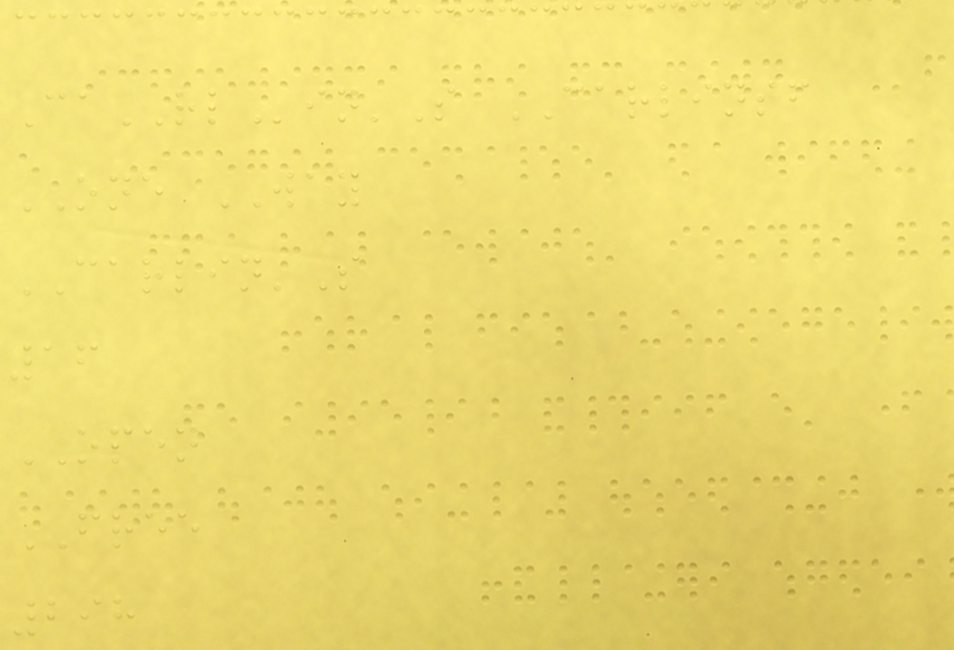CaRLin'S CARLINSF
ONE WAY
CARLIN'S
16
OPEN
FREE
298
